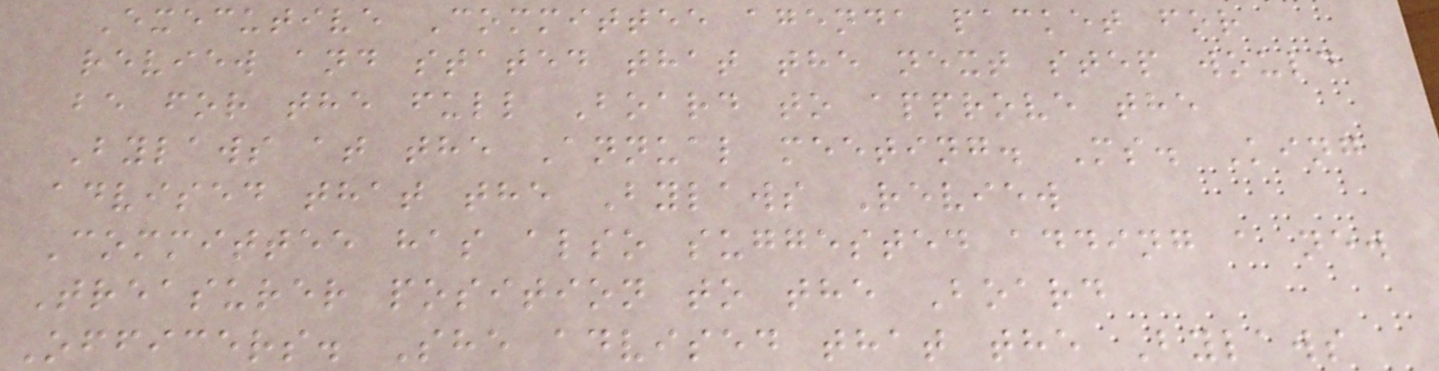Executive Committee agenda packet for
review and stated that the next step would
be for the full Board to approve the
Bylaws at the Annual meeting. Ms. King
advised that the Bylaws Review
Committee has also suggested adding a new
Treasurer position to the Board
Officers. She advised that the Bylaws
